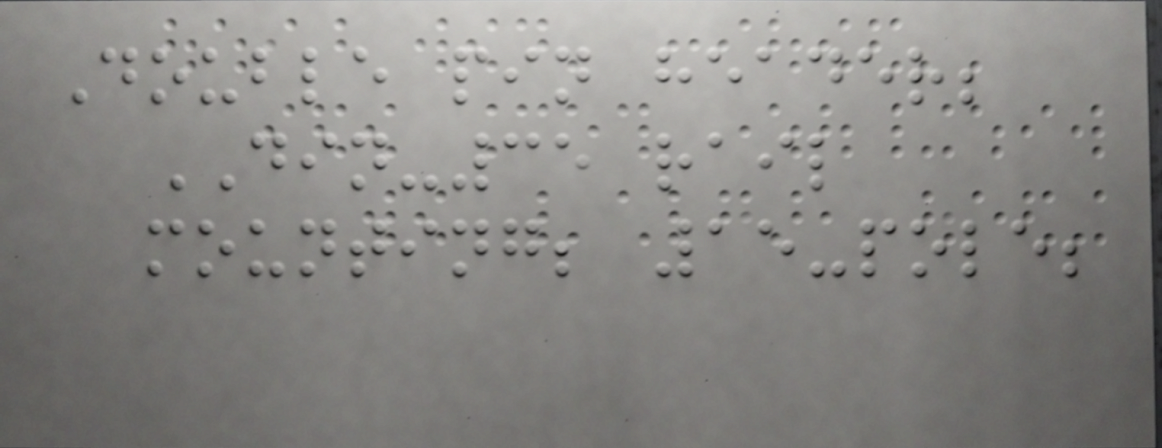Double pin header;
DIN-35 rail
mounting; 15-pole;
